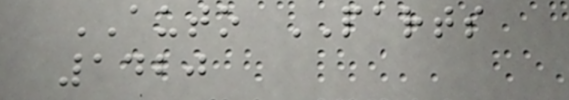AUTO PARTS
1420
